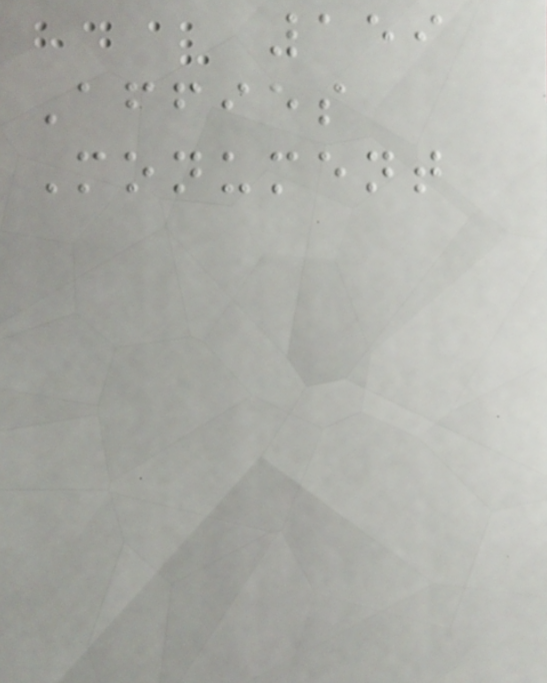159
Affies
Monument
